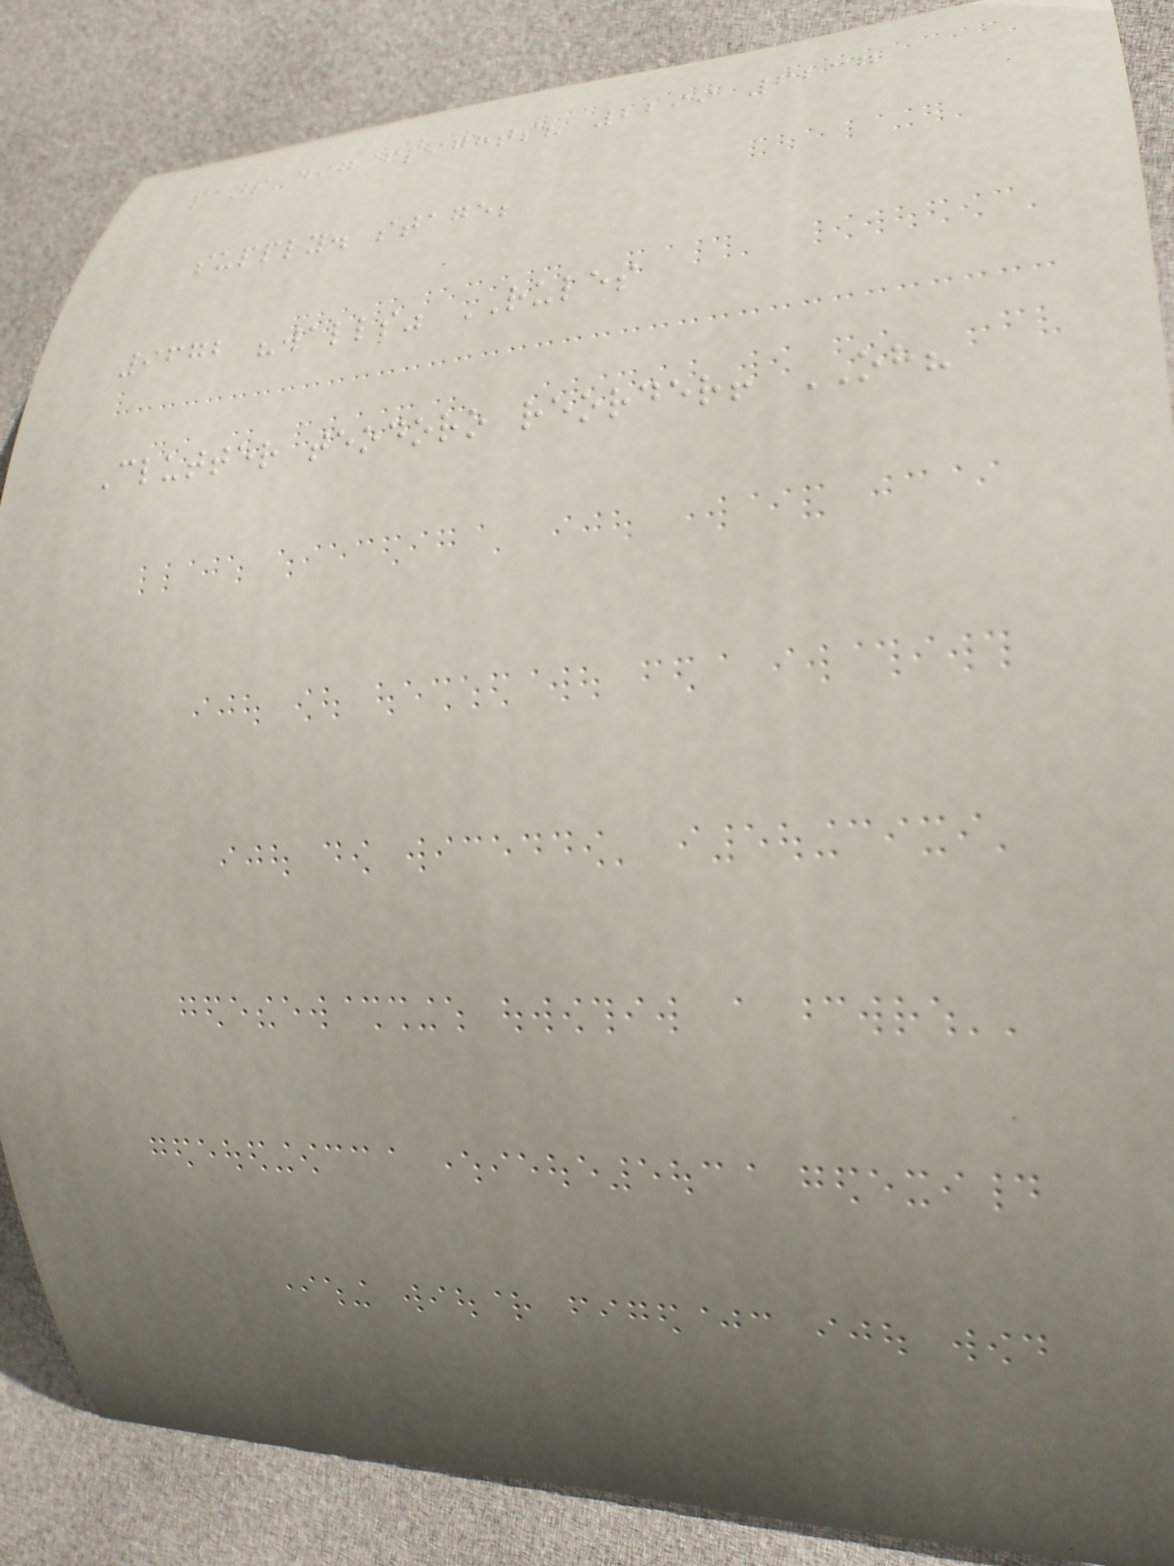pans-dig flights? 2299 6237
supply. stage;
9672 "walls" RULES
Clutter teodoro reorder! OH?
